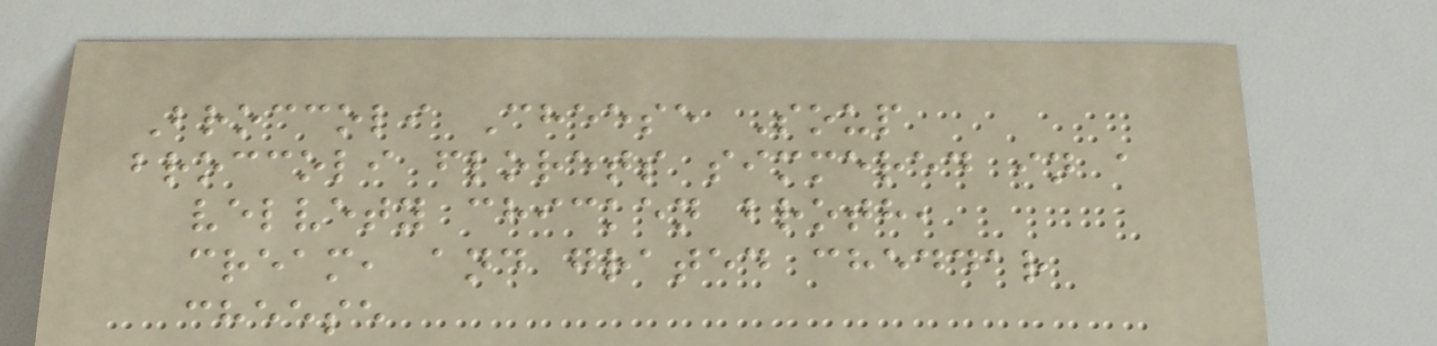Broccoli Cheese Soup
broccoli florets simmered in a
velvety chicken broth,
cream, and grated cheddar
cheese
